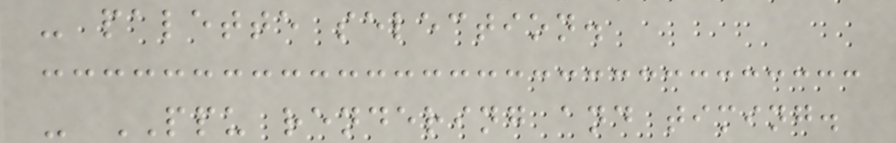- palette selection.
- PPU rendering and timing.
